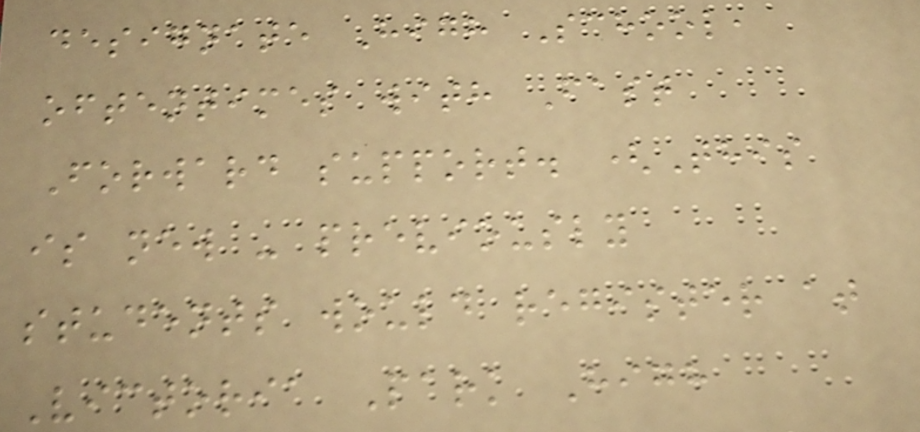designate High School,
oftentimes with Fast
Forward support. (This
is new - previously
students would register at
Victoria Park High
